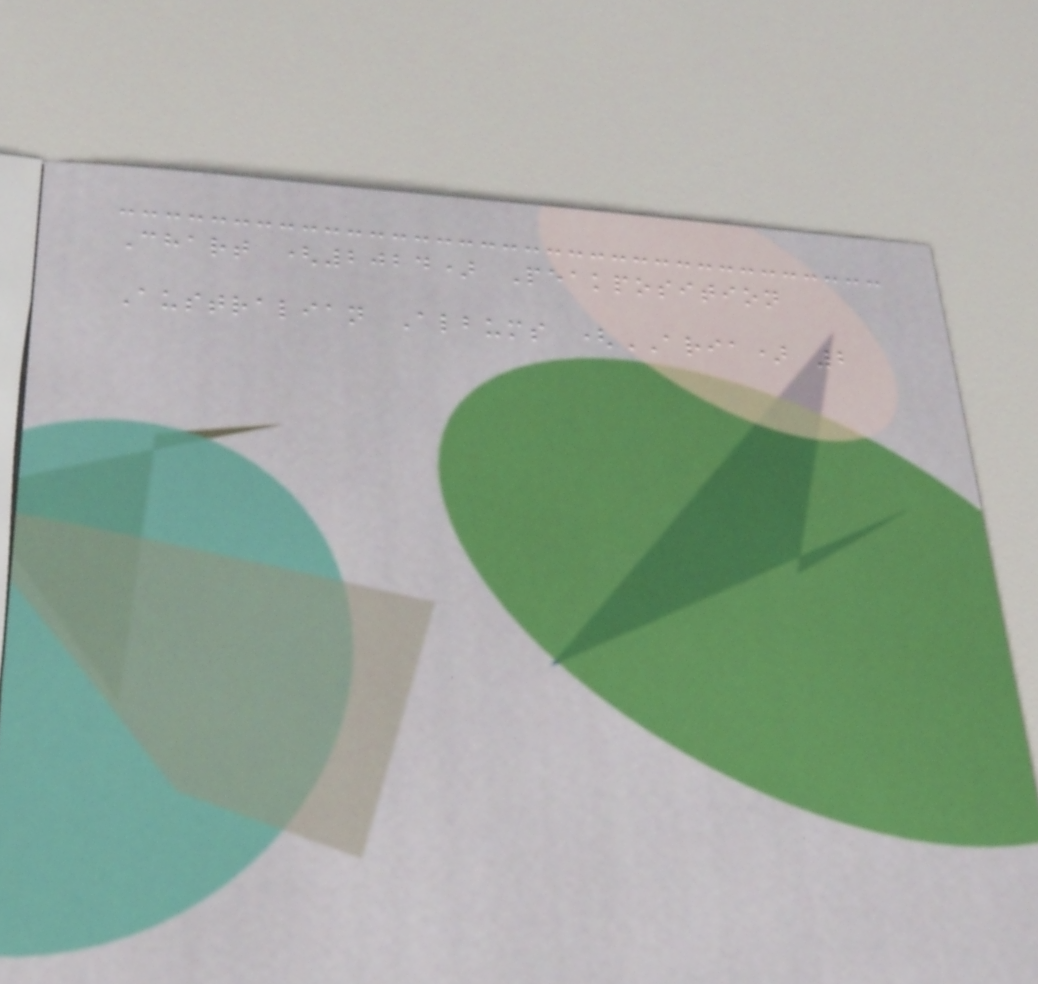Chart (2024) Peakposition
Australian Albums (ARIA) 2
